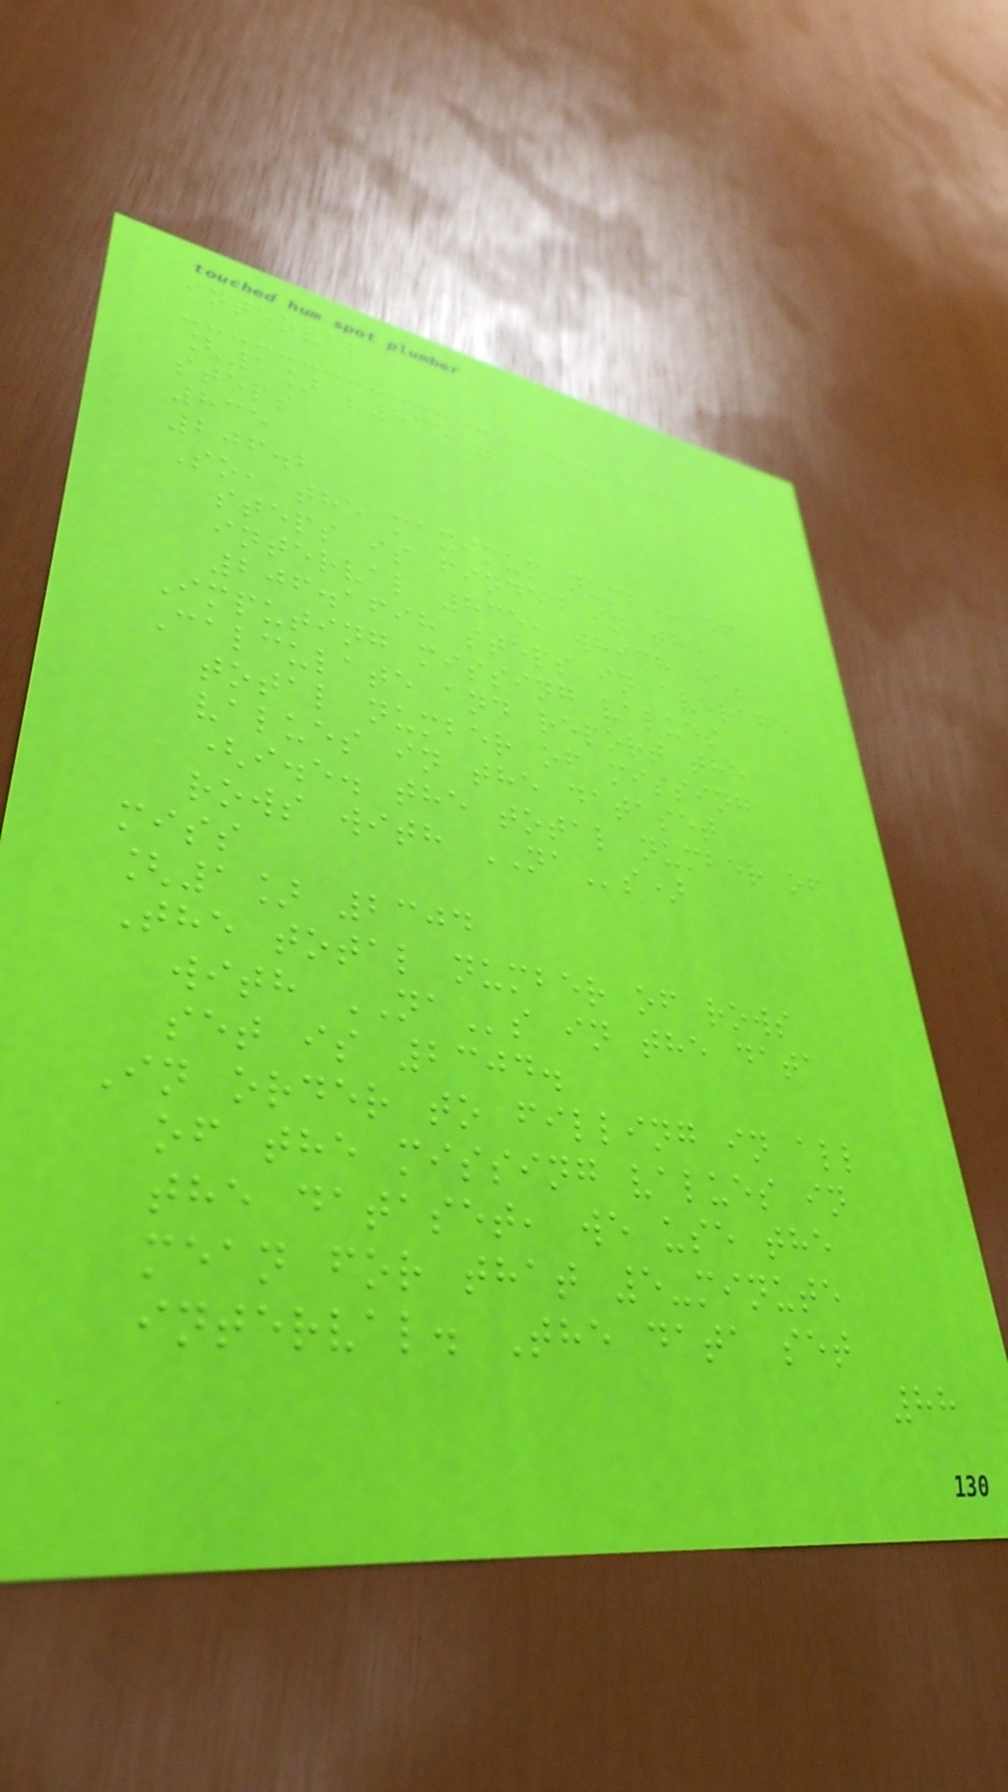interval
[1] "835"
steps
835
206.2
So, the maximum number of
steps is finded in the
interval 835, which have
206.1698 steps in average
Imputing missing values
Calculate and report the
total number of missing
values in the dataset
(i.e. the total number of
rows with NAs)
miss
[1] 2304
The total number of rows
with NAs in the data
set is 2304.
In order to filling in all
of the missing values in
the dataset, we use the
mean for that 5-minute
interval. The data set
88
